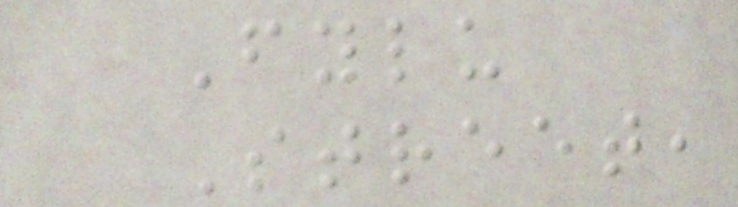Fylu
Street,
